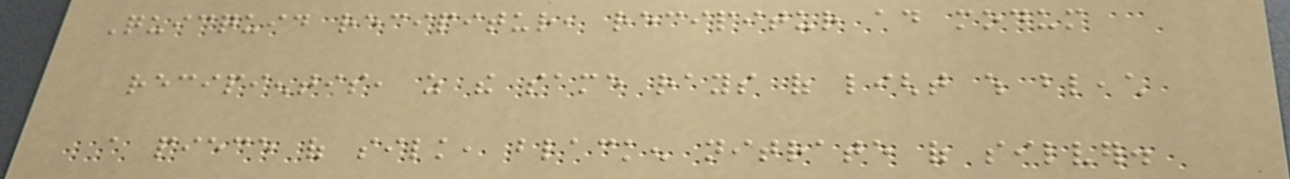Quicquid recipitur, recipitur ad modum
recipientis, as the same rays of light which bleach
a piece of silk, blacken nitrate of silver.
